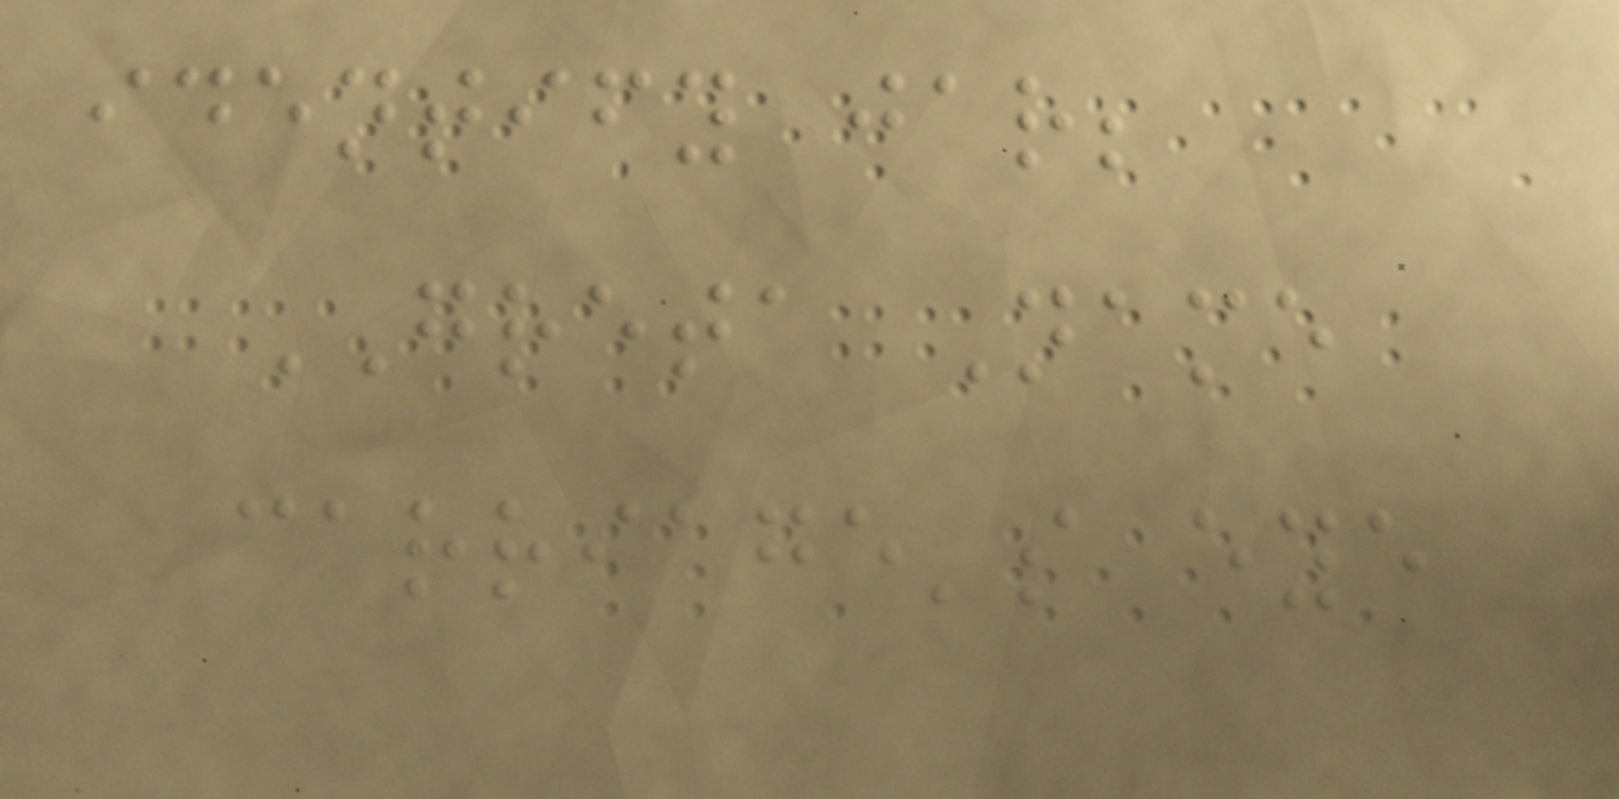identify jar;
GRETA Name
carriage's eye
